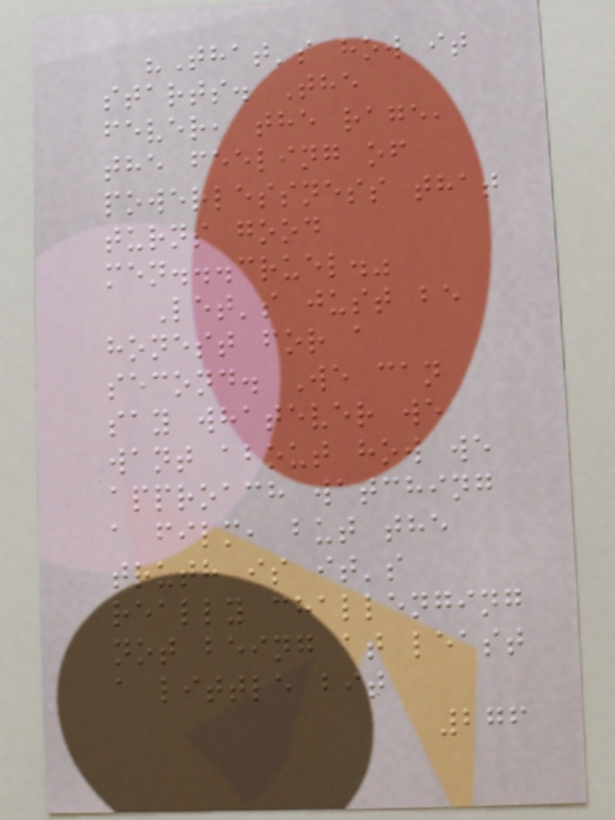"That's how it
starts. The
fever, the rage,
the feeling of
powerlessness that
turns good
men...cruel."
Let's just be
honest for a
second. We can
say whatever we
want about how we
approach watching
a film, but the
truth is it's
really challenging
not being at least
a little bit
276
